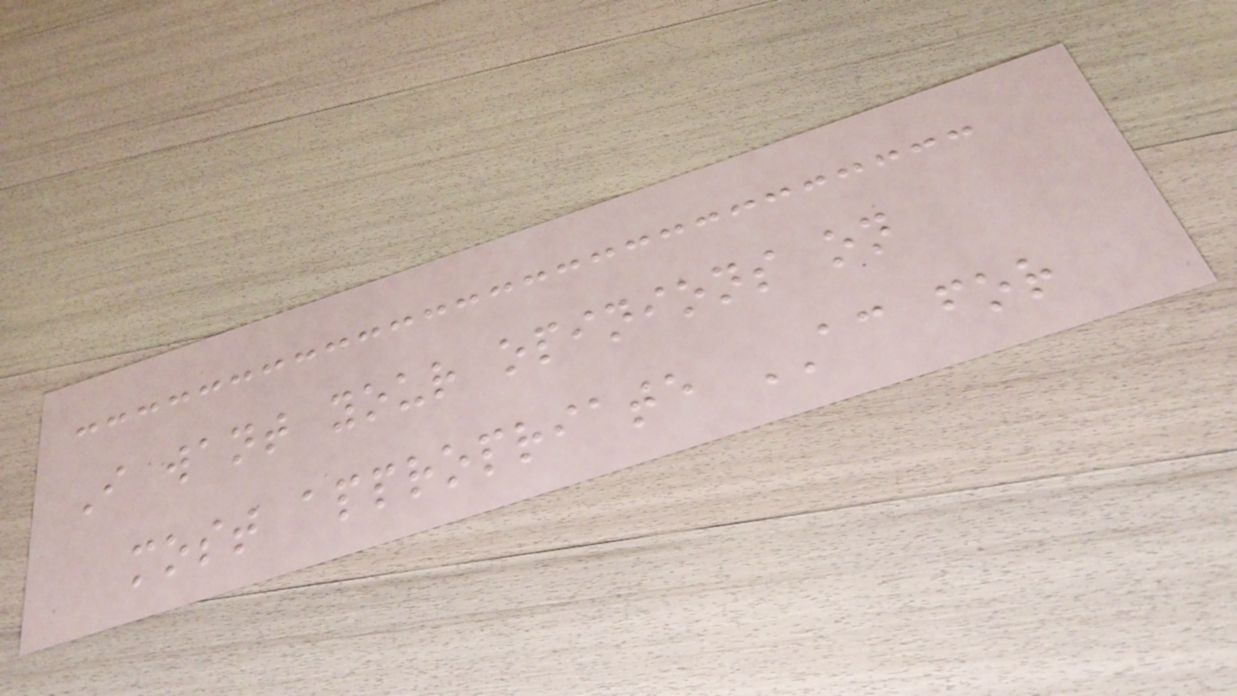I want your opinions on
most appropriate AC for
